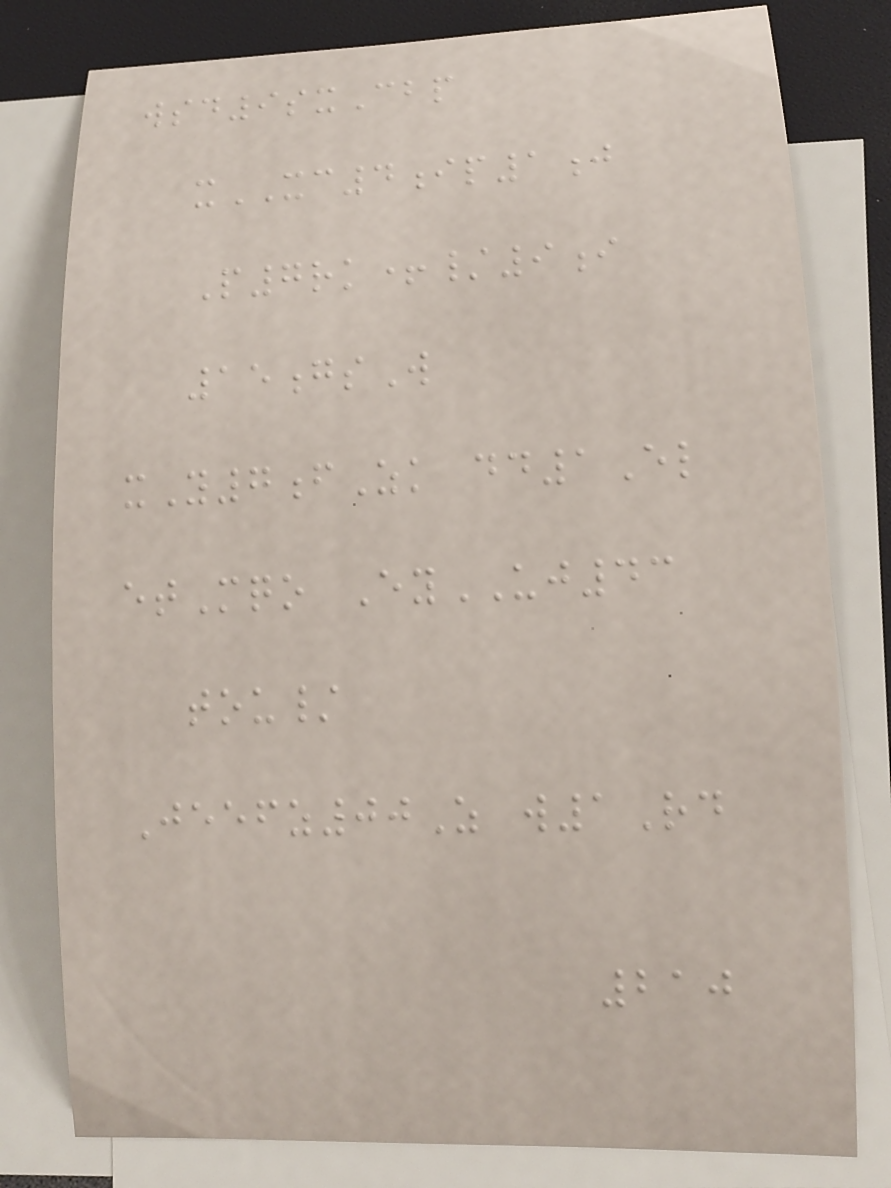wsd9sxCbp
xXC4ip1j
P7rk+/9i
15gsW
xY7fZk dd1El
etMqo EyUJ43
tou/
Jeefz00Z w1Rd
210
